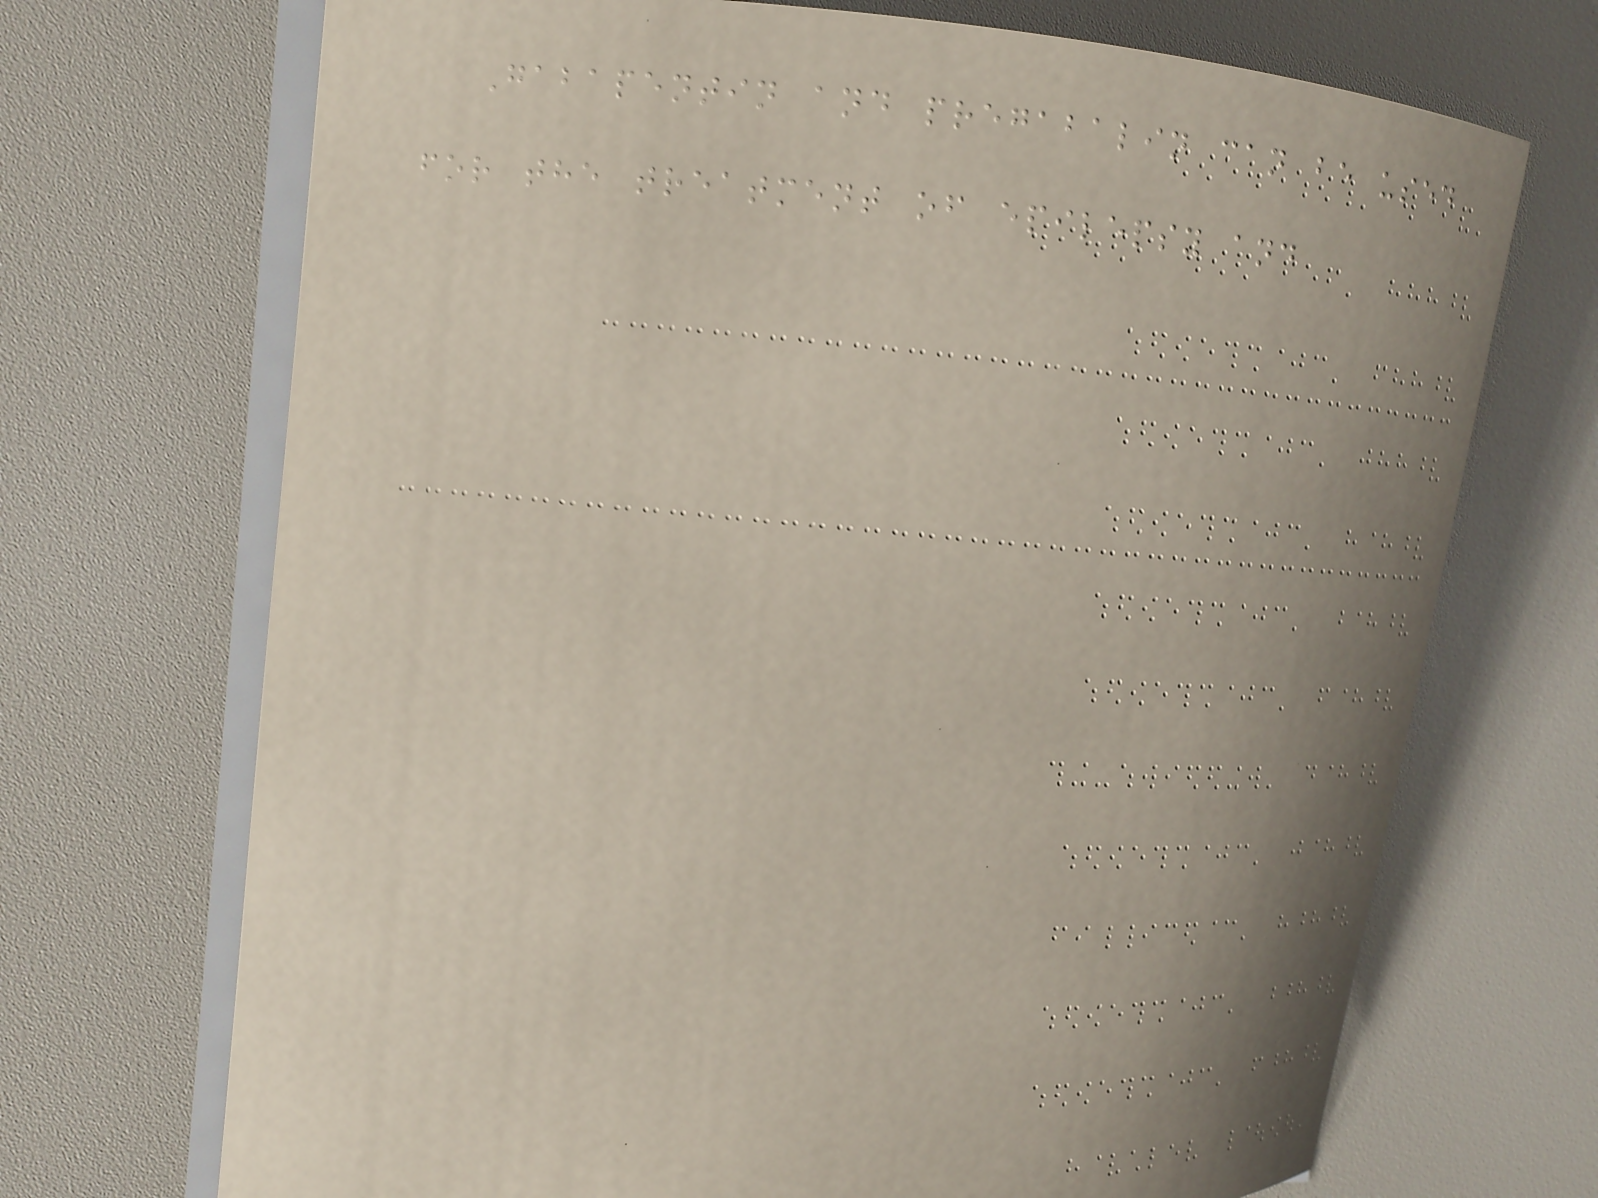Gabapentin and pregabalin can be used
for the treatment of epilepsy and
